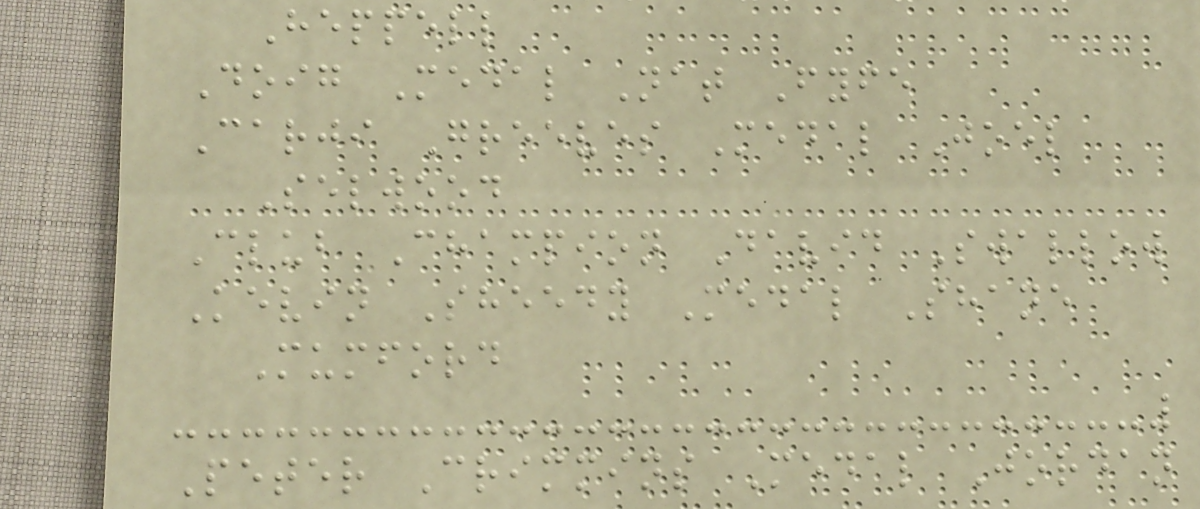Heppell
Doig Medal Nat Fyfe
Carji Greeves Medal Joel
Selwood
Club Champion David Swallow
Kevin Sheedy Medal Shane
Mumford
Peter Crimmins Medal Jordan
